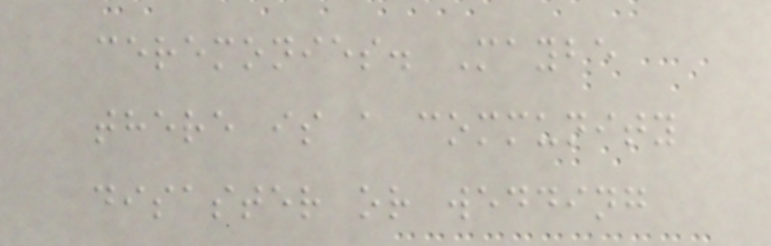ceremonies. Maybe
there is a community
disaster or wedding
